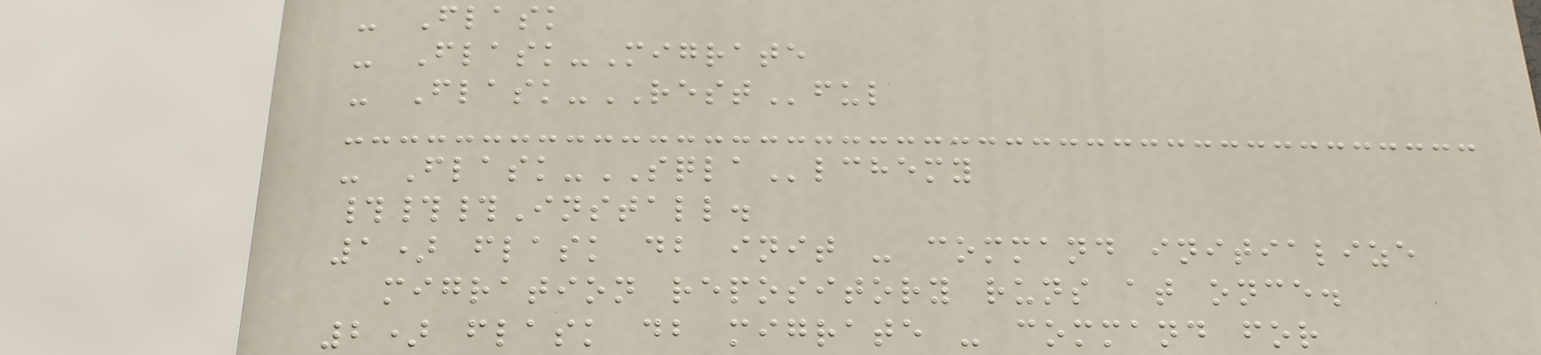- Flask
- Flask-Migrate
- Flask-RESTful
- Flask-SQLAlchemy
###Install.
1) flask db init - command initialize
migration repository runs at once.
2) flask db migrate - command for
